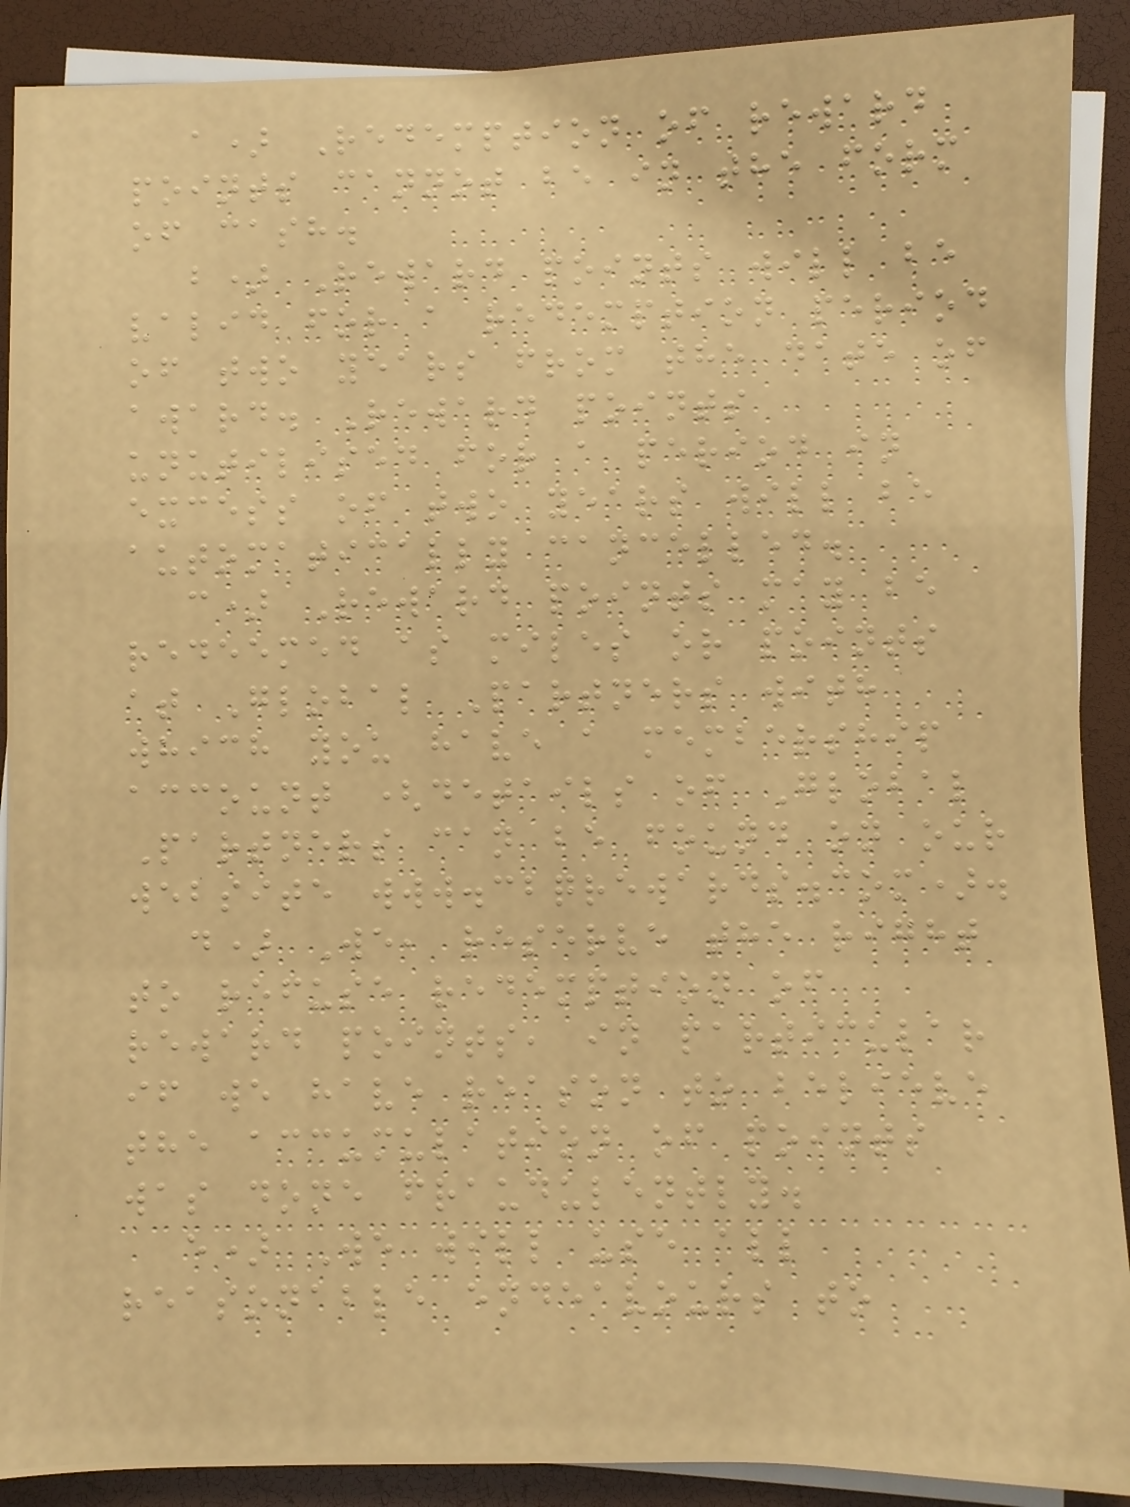a) Redemption of reward
points cannot be in the form
of cash.
b) Reward points will be
valid for a redemption period
of two years from the date of
award. Reward points
unutilised for a period in
excess of two years will be
automatically cancelled.
c) Reward points may be
redeemed as miles or points
at Global Partners with
which you have a membership
account (details of Global
Partners can be found on our
website www.cbqrewards.com).
d) We, reserve the right
to refuse redemption of
reward points, in particular
if we have reason to believe
the accumulation of points
was done fraudulently.
e) We will use all
reasonable endeavours to
